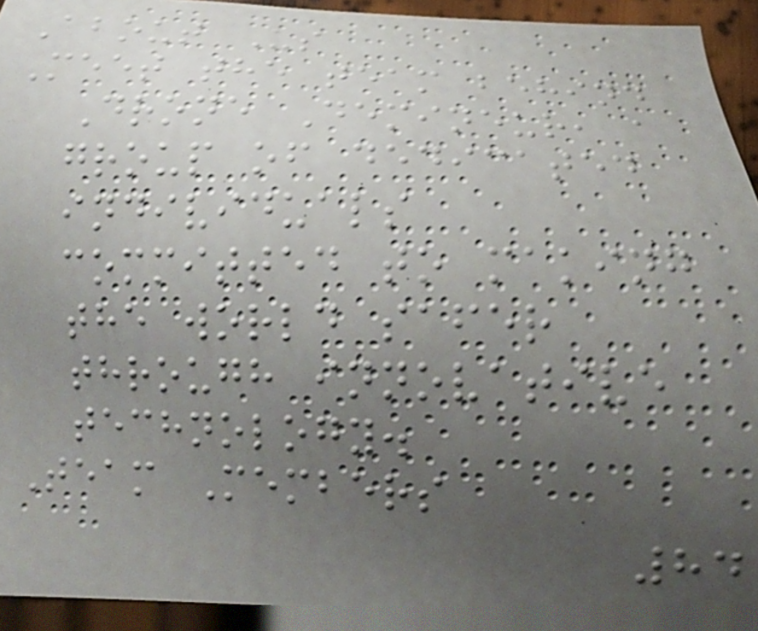About Us
Meet the team behind
Drone Demineur, a
group of dedicated
individuals
committed to making
the world safer
through innovative
technology.
Team Members
84
